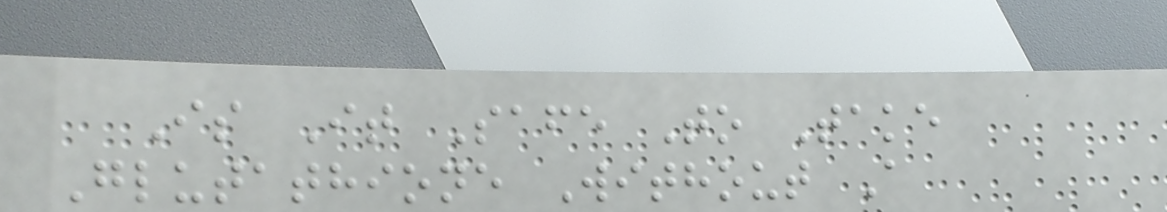Is It Safe To Take
Glutathione Without A
